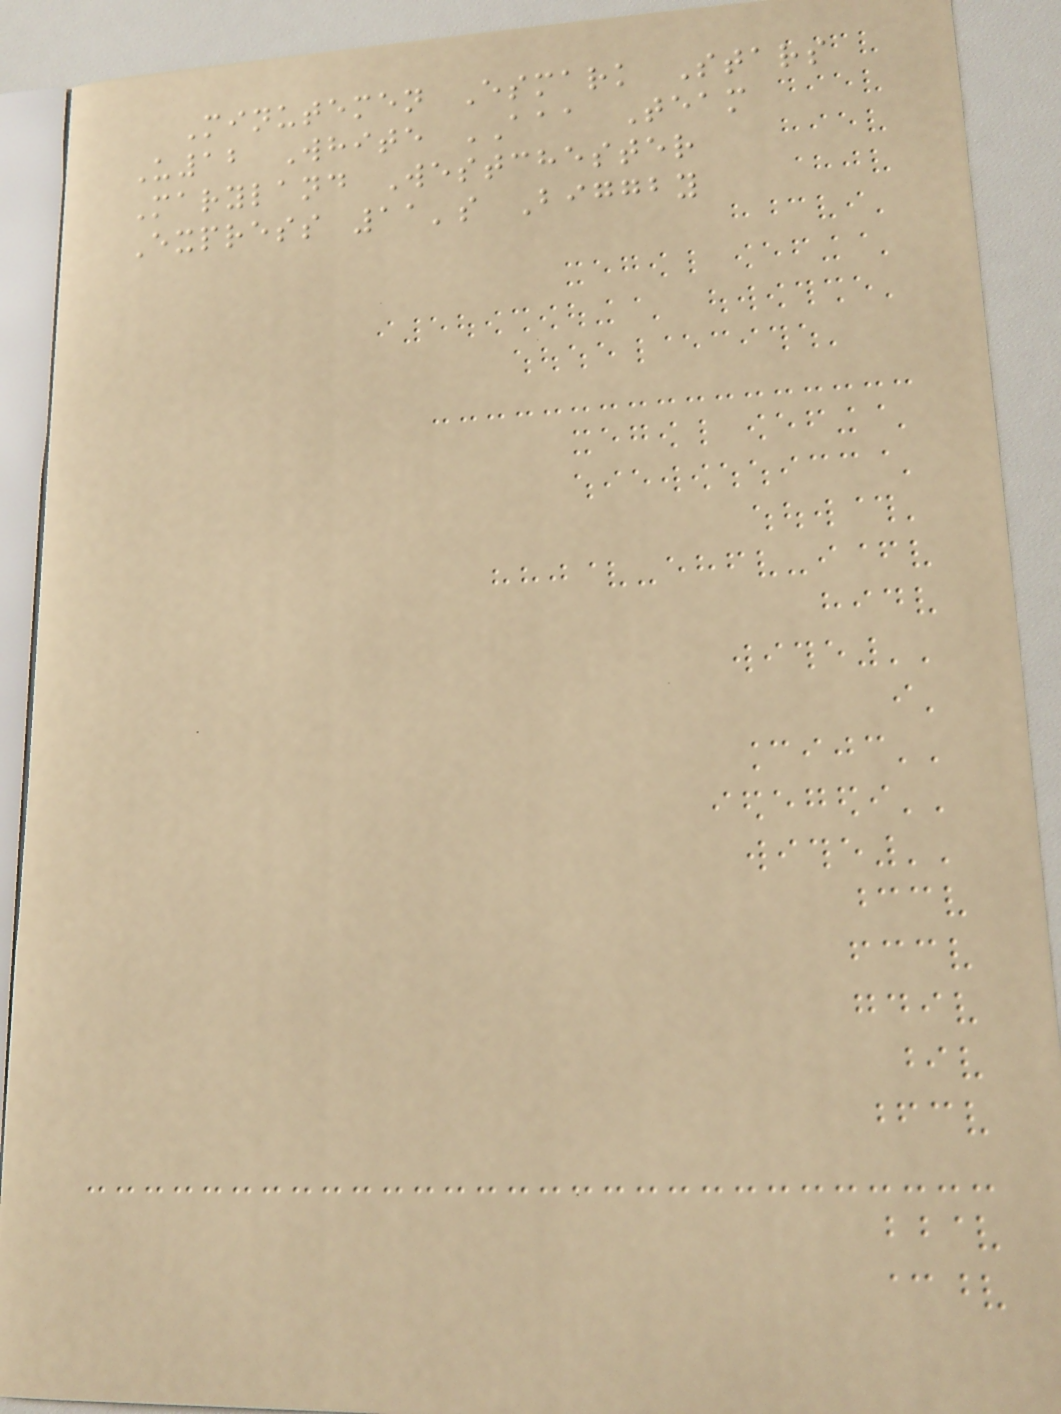Minutemen Esmark Stars
U12 White AAA Team
Maryland Westchester
Express 11's Biggby
